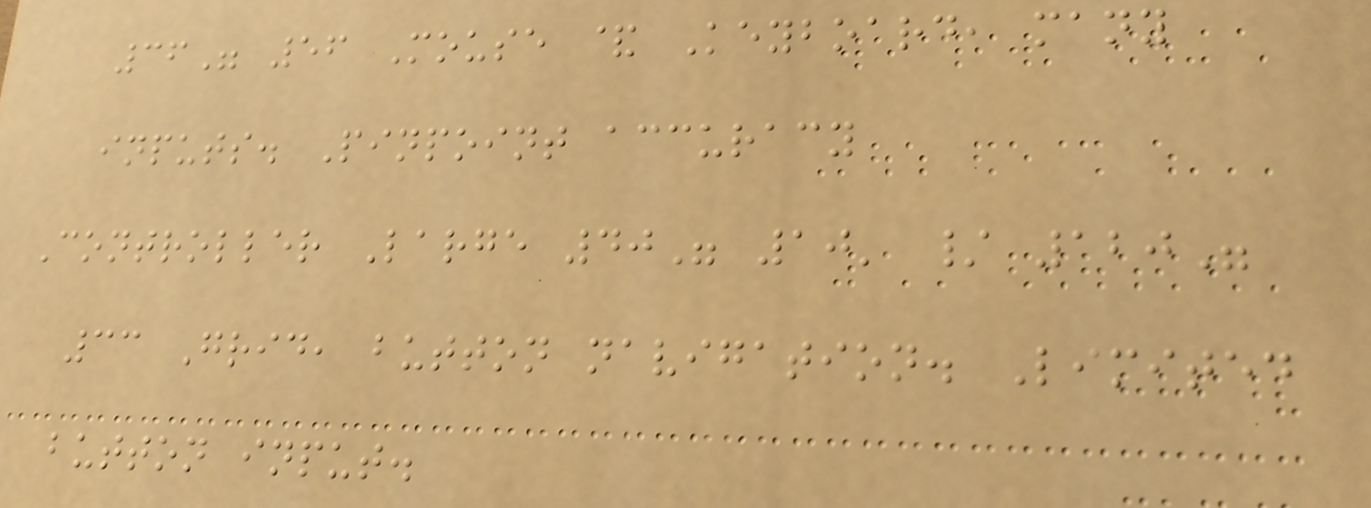36" 56 Mouse & Keyboard, many
inputs. Pinpoint accuracy
Controller Large 40" 10' / 120"
33 Grid, button navigation. Limited
button input.
